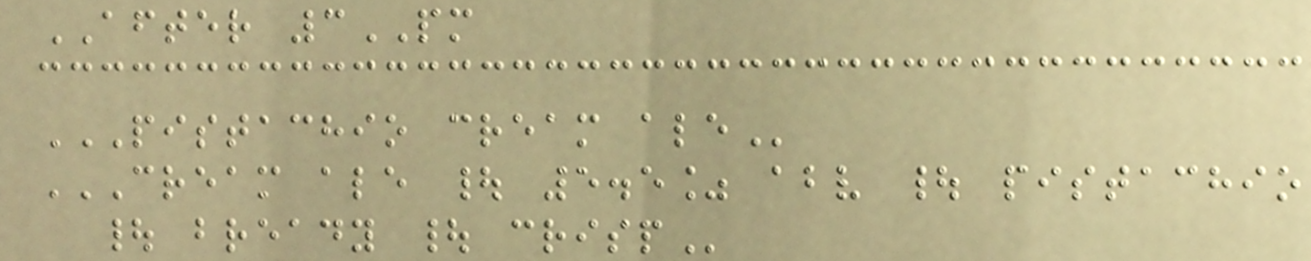AFTER 3PM
PISTACHIO CREAM ALE
CREAM ALE | 5.5% ABV | PISTACHIO
| BREADY | CRISP
